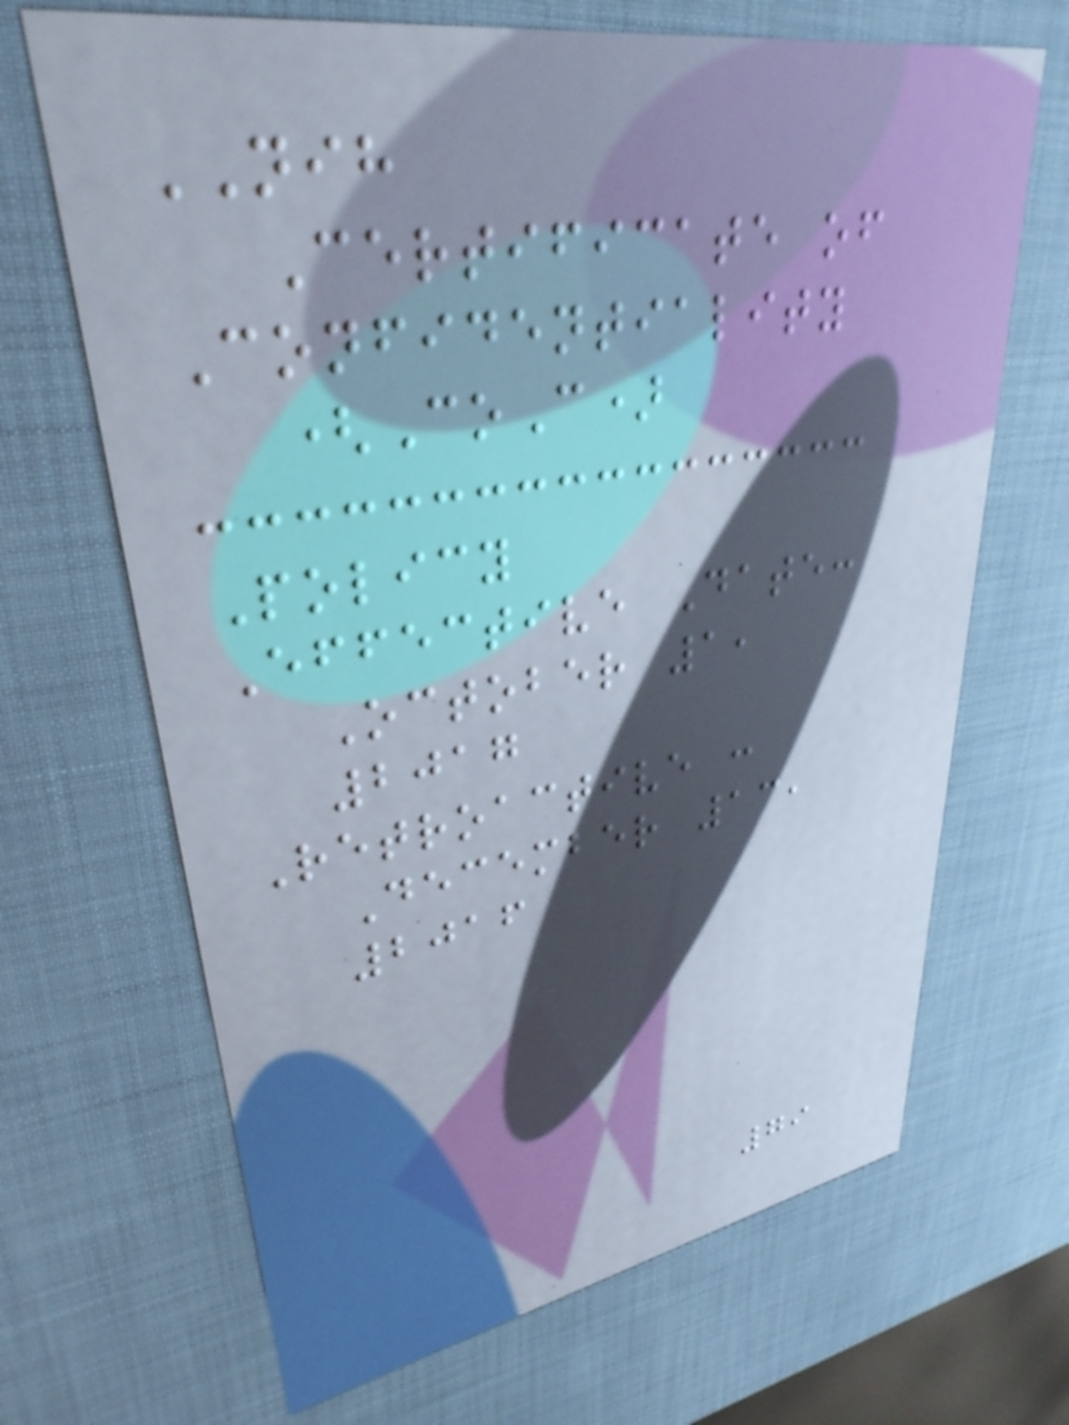NIH
Certificate of
Confidentiality
(CoC)
Policy
Effective Date:
October 1,
2017
Retroactive :
December 13,
2016
79
